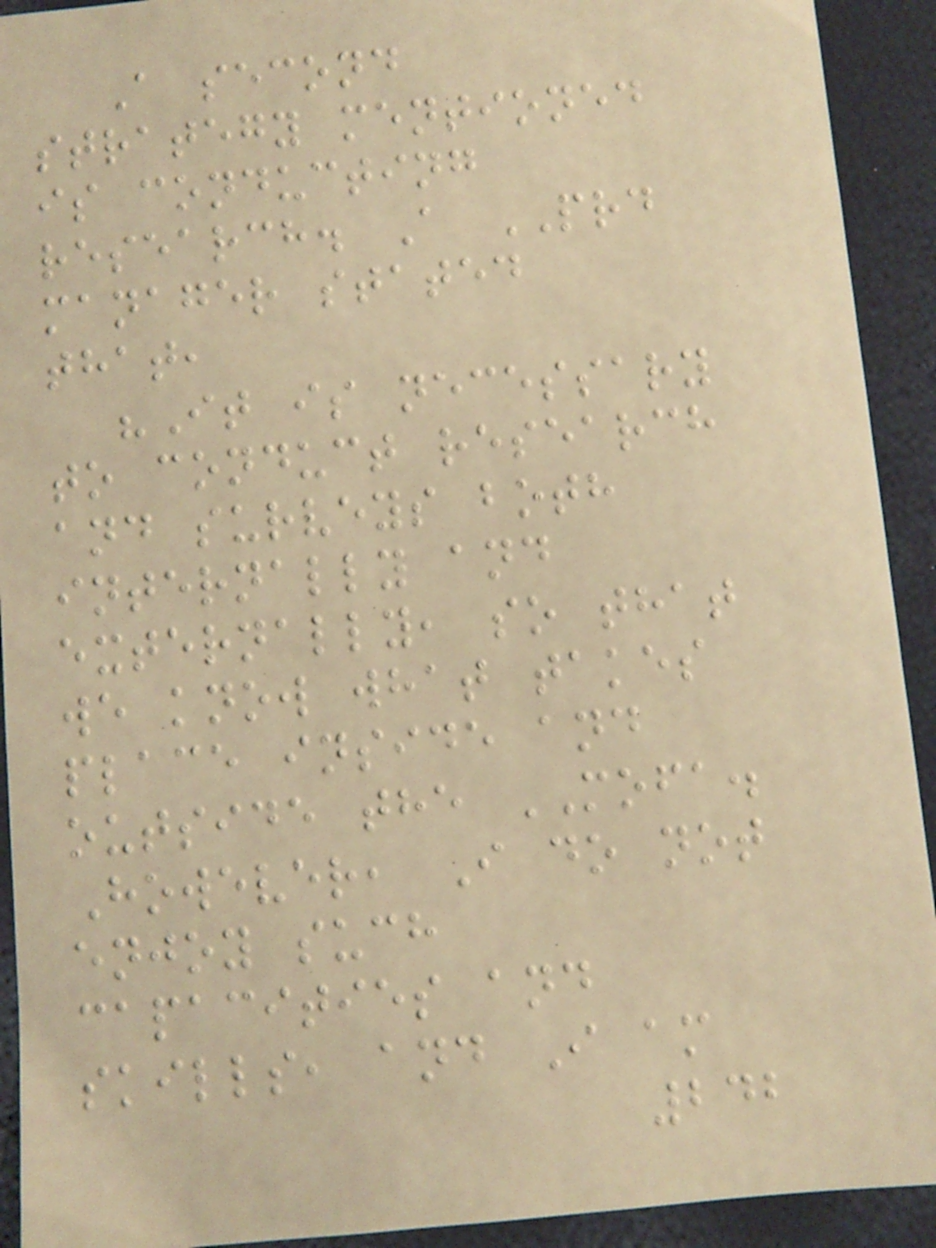A second
strategy mentioned
is conducting
research. A PRD
manager stated
that,
"It is necessary
to conduct research
and surveys both
internally and
externally, so that
we know what takes
place inside and
outside the MOFA.
However, I do not
enjoy such
capacities and
skills, and I am
242
